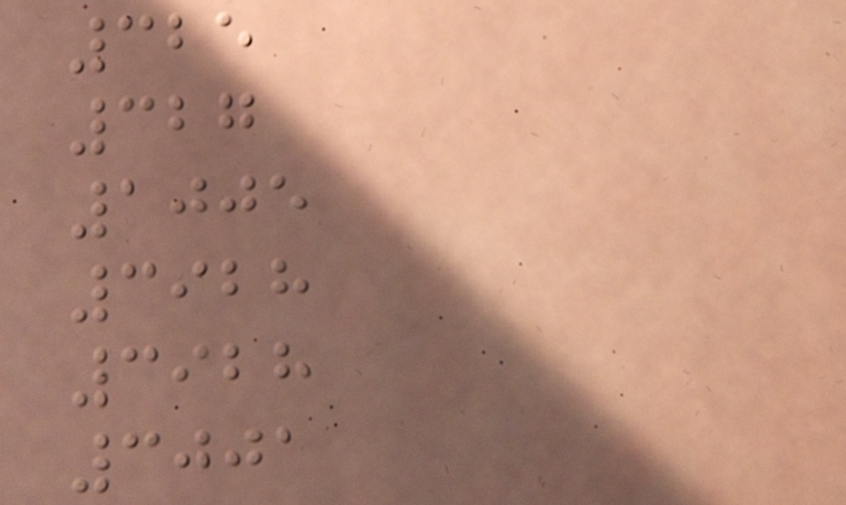325
327
1005
3928
3928
3001
